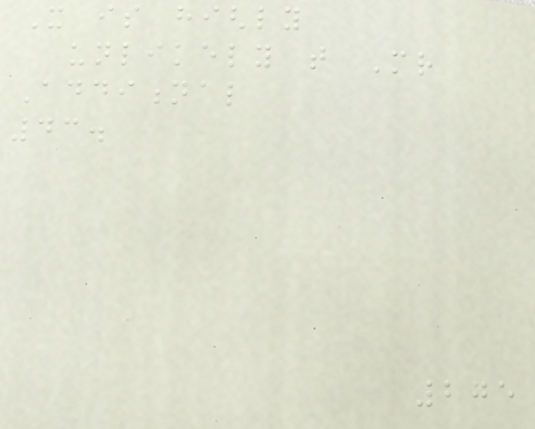It is highly
unlikely that Mr
Additional
43.
275
